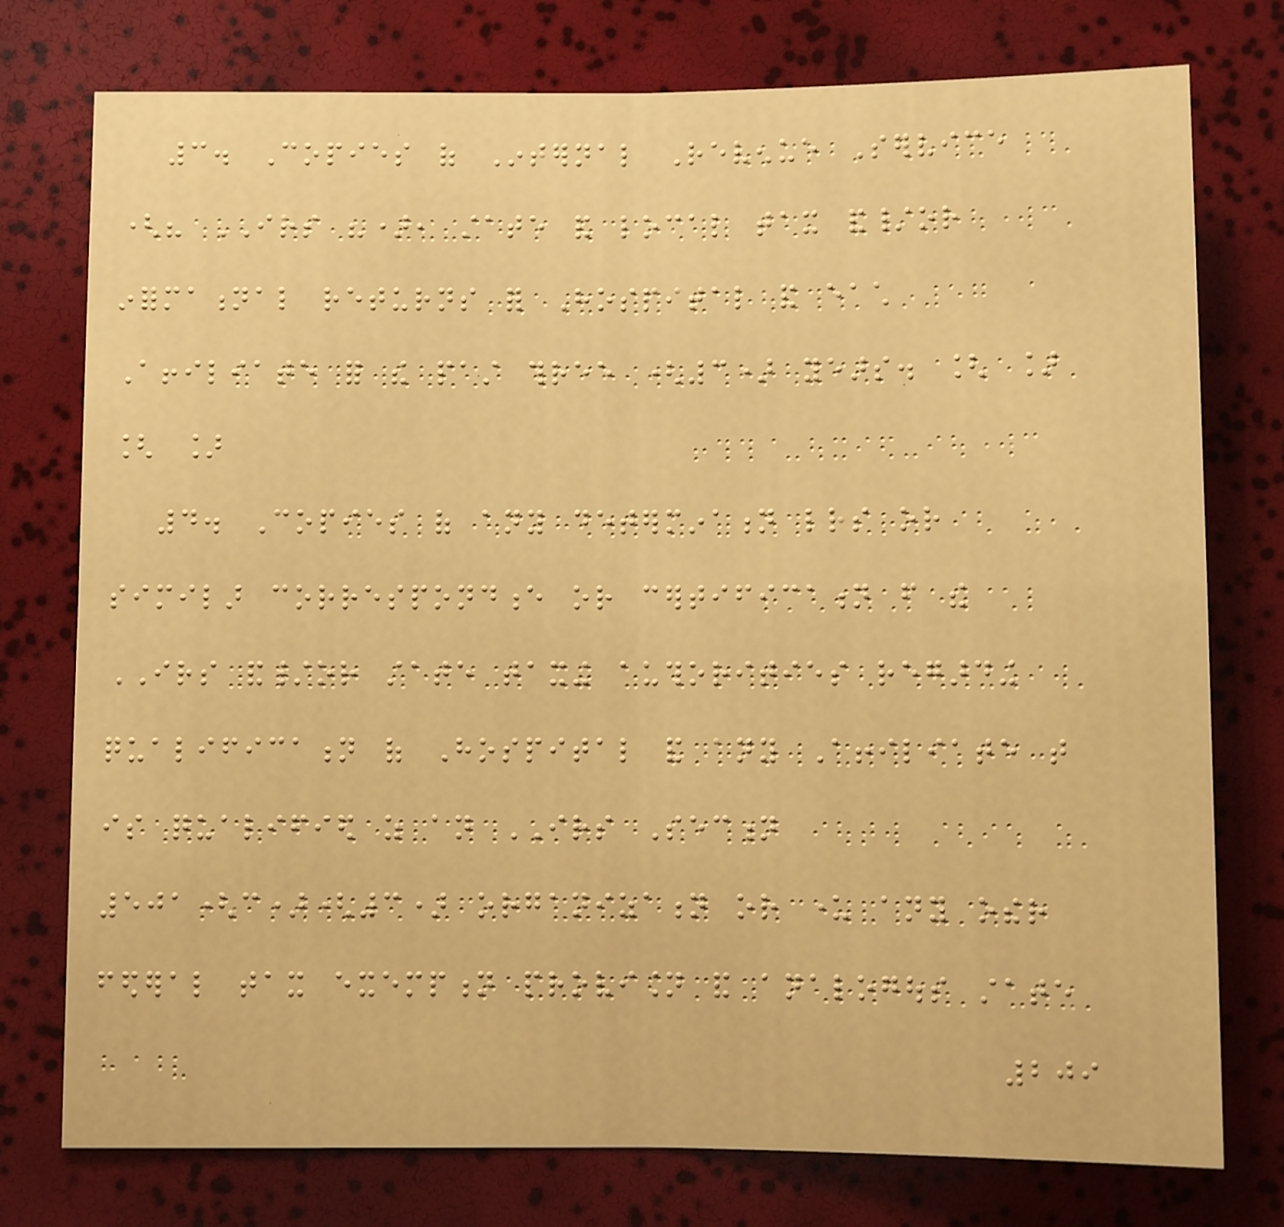3. Copies of Internal Revenue Service
(" IRS "), state and local tax and/or
informational returns for Hospital and each
Affiliate for the past three (3) years. [ ]
[ ]
4. Copies of any determination letters or
similar correspondence or certification from the
IRS and/or state taxing authorities regarding
qualification of Hospital and any Affiliate that
is qualified as an IRS Section
501(c)(3) organization or under any other
federal tax exemption provision and analogous state
209
